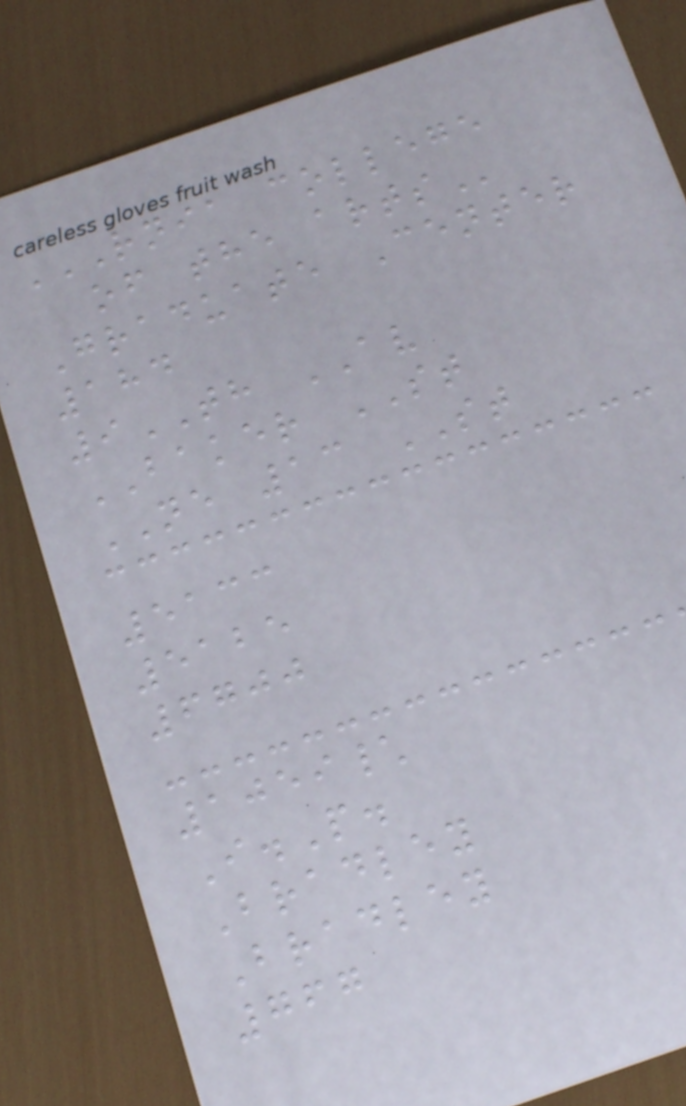RNIA COLLEGE
OF THE ARTS
Graduate Center
184
9TH AV
BAKER ST
NE 13 ST
5133
5125
6700
1059\
I.P.
Bradley
Bradley
767
